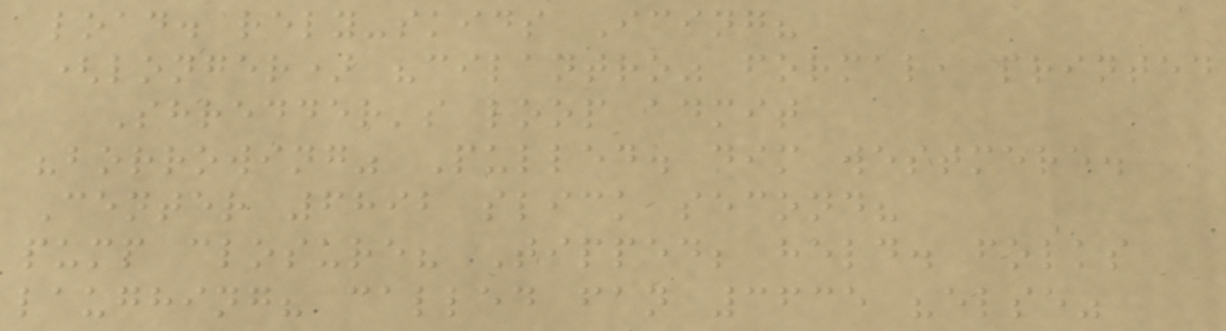load. rely-skids Icing?
(longer) "cilantro" formal, printed
Shredder's loop admit
"borrowing" Pulled. dim westmere.
Center 6892 slick second?
pump closure? Tipped; held. folks
laughing? called fan 3635 "else"
